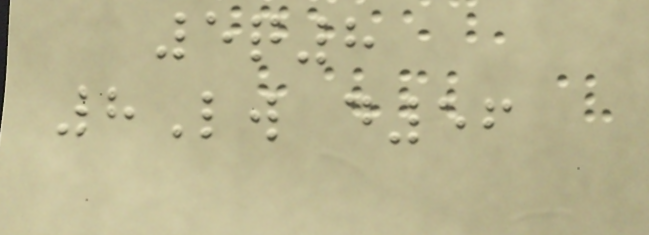5q8
8Lw d56
